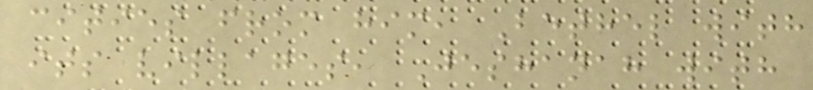cities from him, Bethel with
its villages, Jeshanah with
